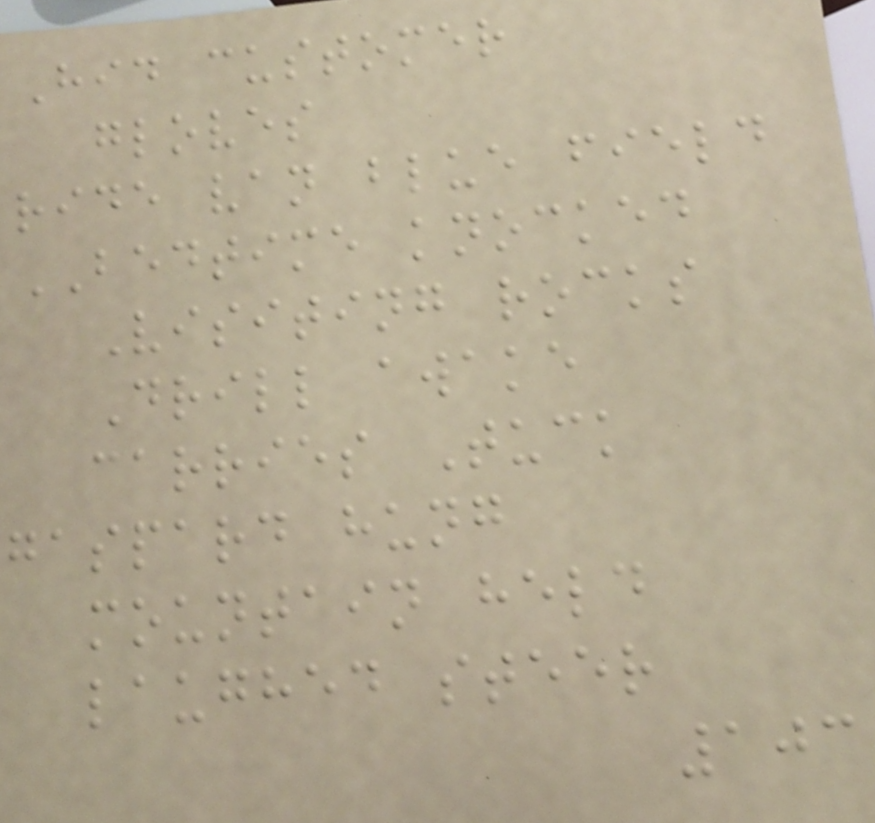Hid customer
gloves
ride van blue field
BEDTIME knocked
Visiting rocks
Drill awake
carries Tuck
gaspard hung
mountain held
laughed steer
103
